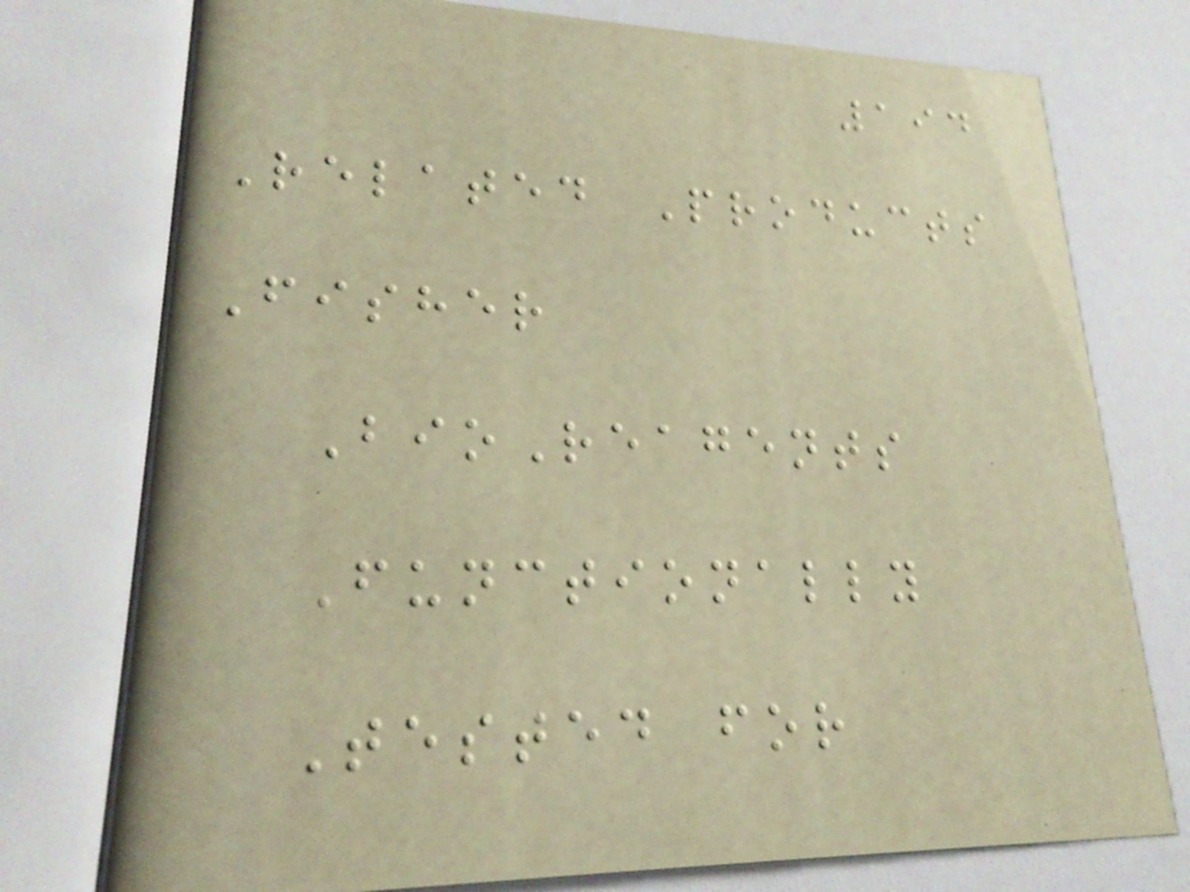194
Related Products
Fisher
BioReagents
Functionally
Tested for
